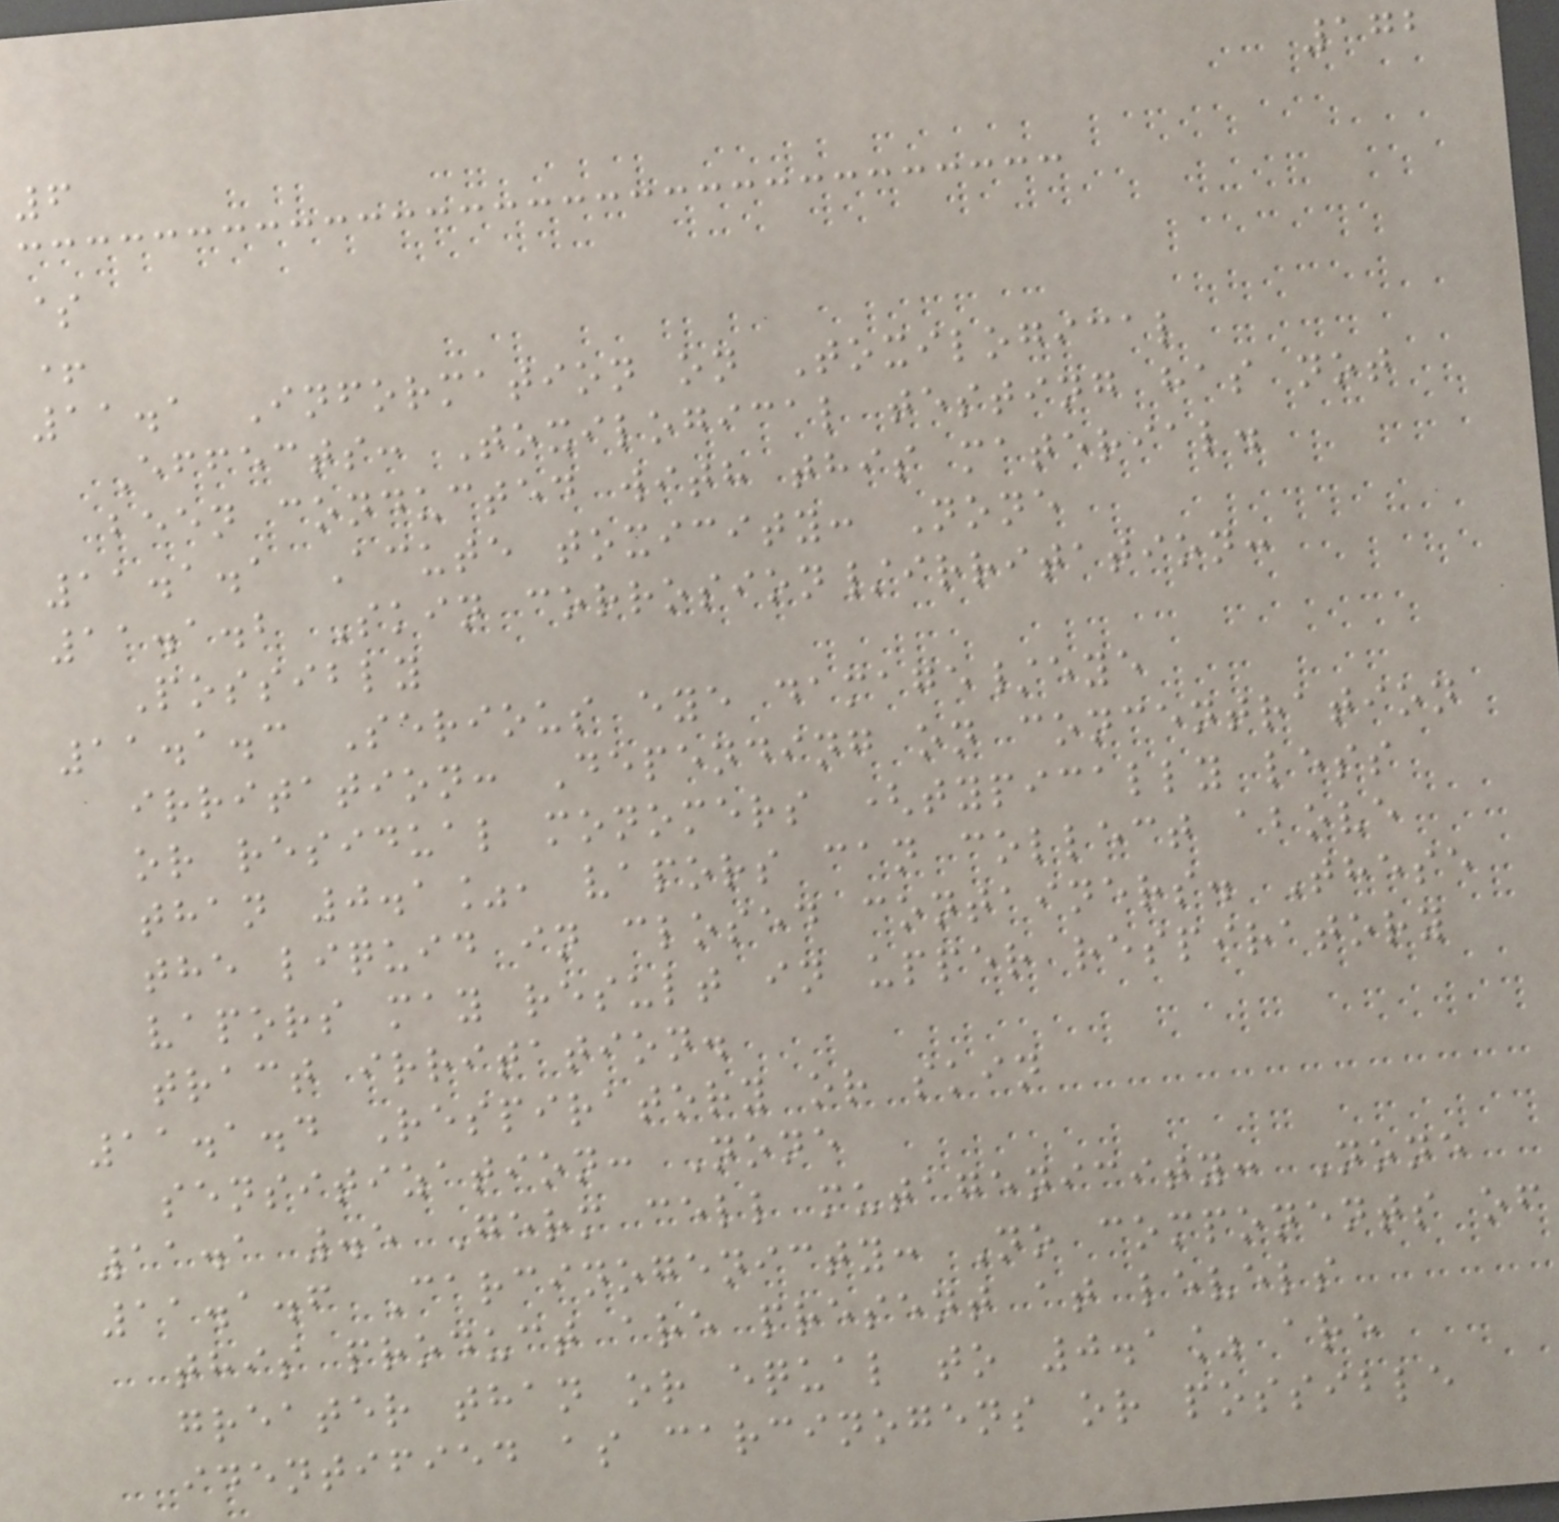172
6
$
+
11.1 Information on Toxilogical
Effects: Toxilogical testing has not
been conducted with this material.
11.1.1 Acute toxicity: None
11.1.2 Skin corrosion/irritation:
Possibly
11.1.3 Serious eye damage/eye
irritation: Depending on concentration
or residual monomers (typically less
than 0.1%, vapors can collect above
the liquid in closed containers. These
vapors may result in upper respiratory
tract irritation.
11.1.4 Respiratory or skin
sensitization: None
11.1 .5 Germ cell mutagenicity: None
11.1.6 Carcinogenicty: No components of
this product are present at levels
greater than or equal to 0.1% are
identified as carcinogens or possible
